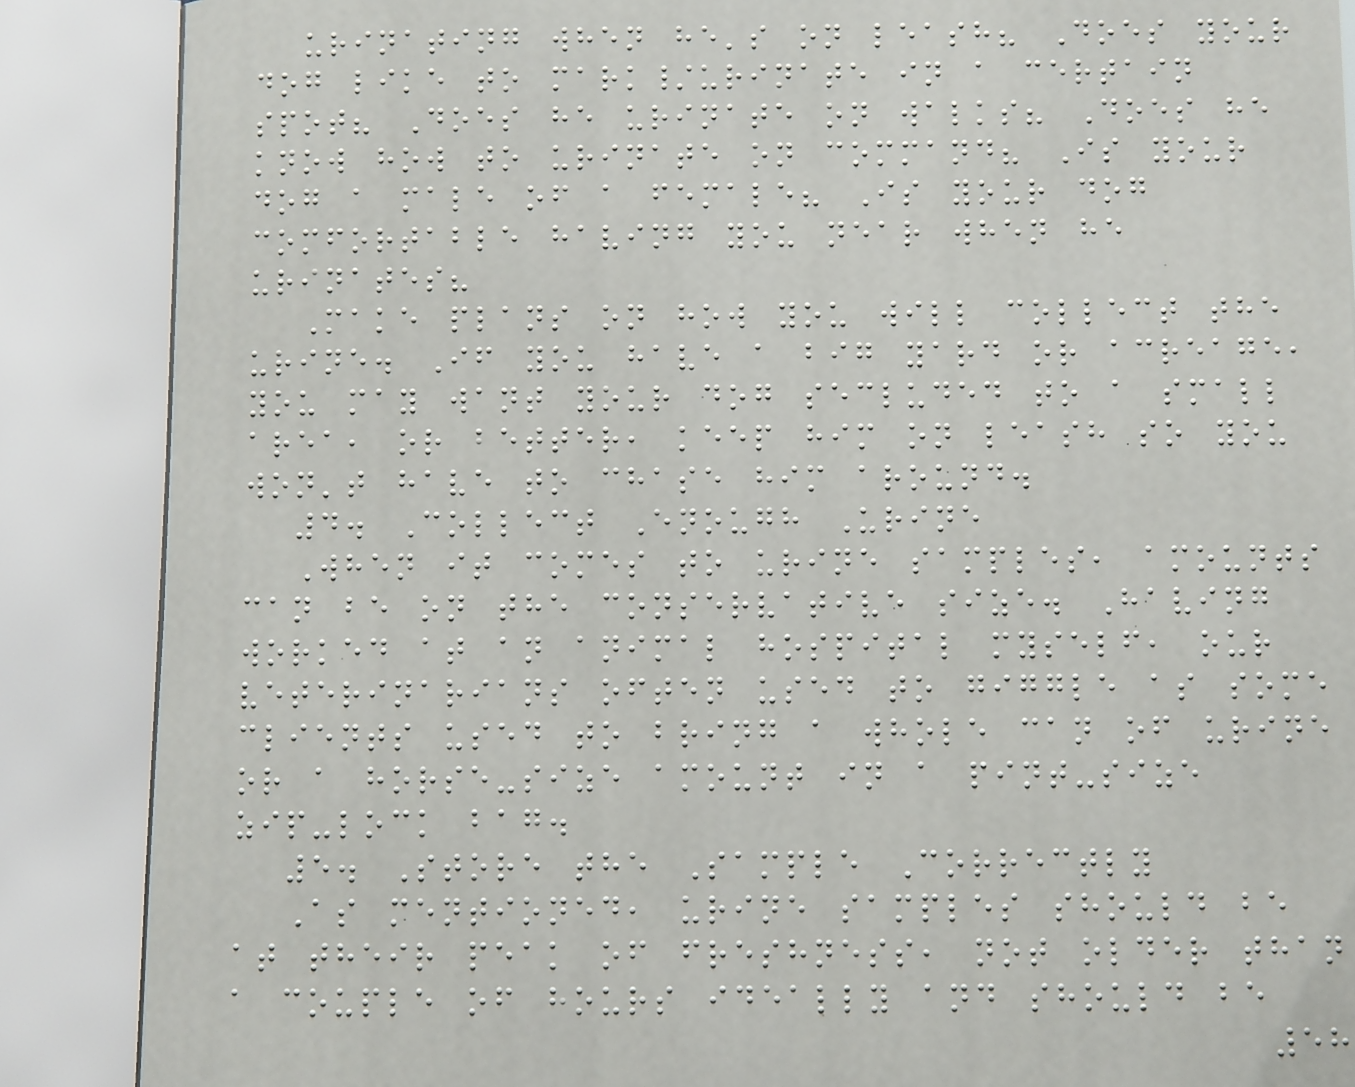urinating when he's on leash? Does your
dog like to mark/urinate in a certain
spot? Does he urinate on walks? Does he
know how to urinate on command? Is your
dog a male of a female? Is your dog
comfortable having you near when he
urinates?
Make plans on how you will collect the
urine. If you have a big yard or acreage,
you may want your dog secluded to a small
area, or better, keep him on leash so you
won't have to chase him around.
4. Collect Enough Urine
When it comes to urine samples, amounts
can be on the conservative size. Having
worked at an animal hospital myself, our
veterinarians often used to giggle as some
clients used to bring a whole can of urine
or a horse-size amount in a pint-size
zip-lock bag.
5. Store the Sample Correctly
As mentioned, urine samples should be
at their peak of freshness, not older than
a couple of hours ideally and should be
58
